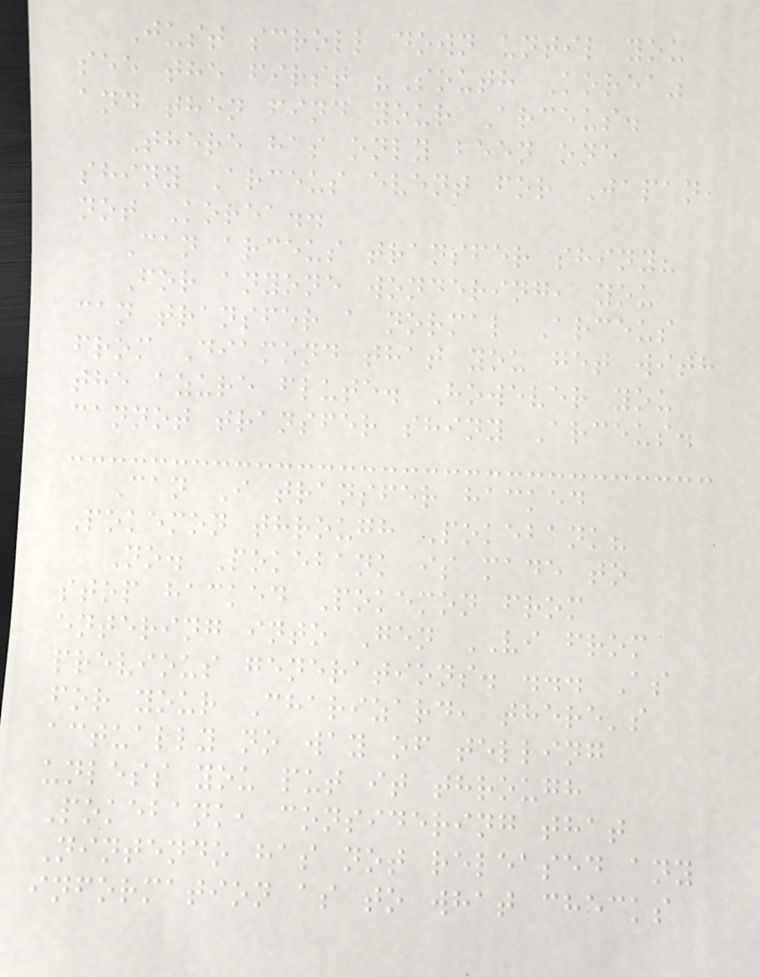Just scroll down until you
see the first "South Korea"
and then find your Arceus.
There has only been one
shiny Arceus event for Japan,
not Korea..
Can arceus transfer shiny?
For anyone wondering, you
can transfer a normal Arceus
from Diamond that you get with
the azure flute. However you
cannot transfer shiny Arceus.
Can I transfer hacked
Pokemon through Pokebank?
No. Pokebank is made to
stop hacked Pokemon from
entering into Gen VI from
previous generations. ... As
for your Charizard, there's
actually no way of telling
unless you put it through
Pokebank, considering that
Nintendo has not released any
information as to what checks
